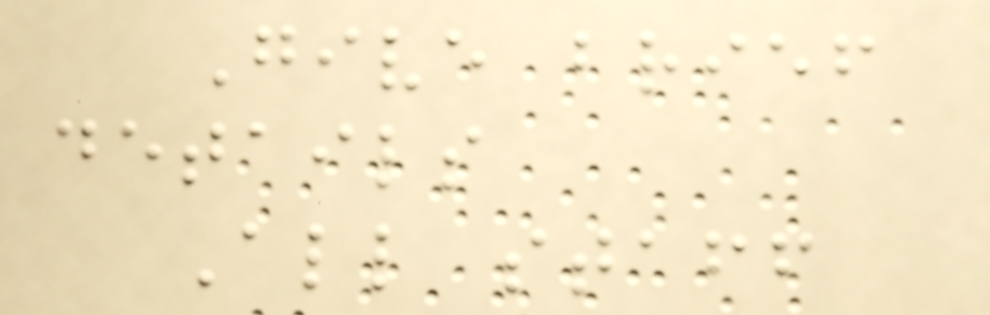Give brief
details
All staff
